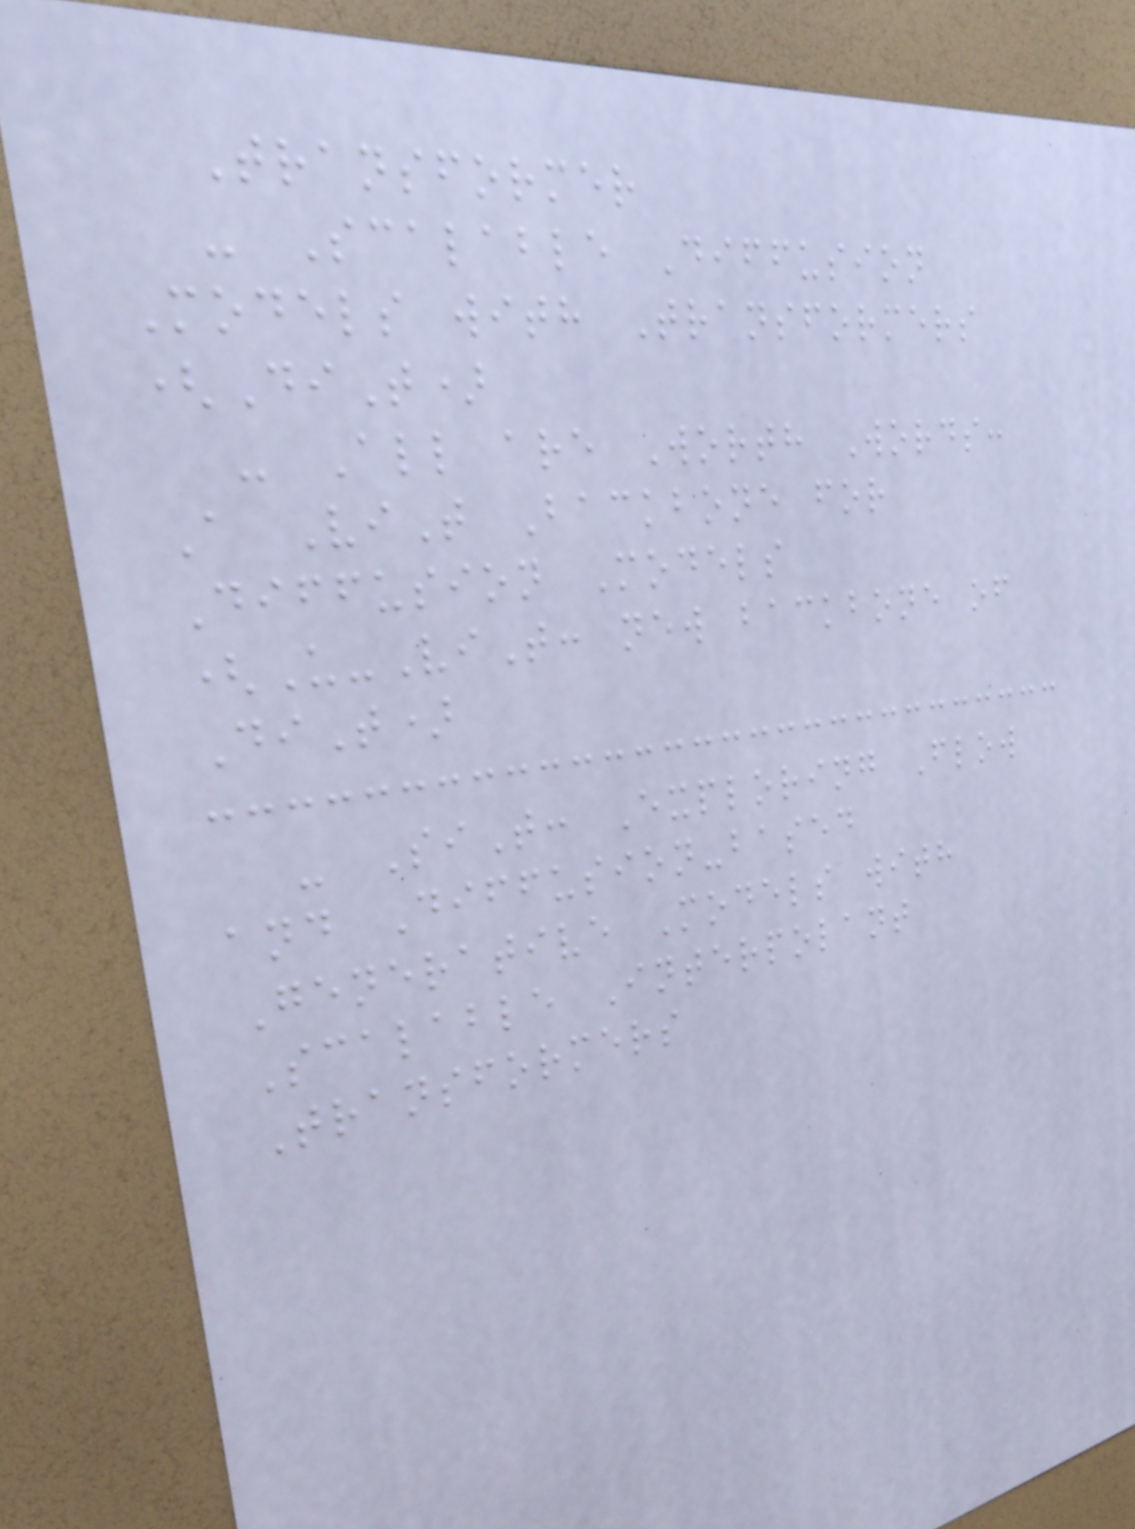Transformer
- Scalable Diffusion
Models with Transformers
(DiT)
- All are Worth Words:
A ViT Backbone for
Diffusion Models
(U-ViT: new backbone of
DiT)
- SiT: Exploring Flow
and Diffusion-based
Generative Models with
Scalable Interpolant
Transformers
